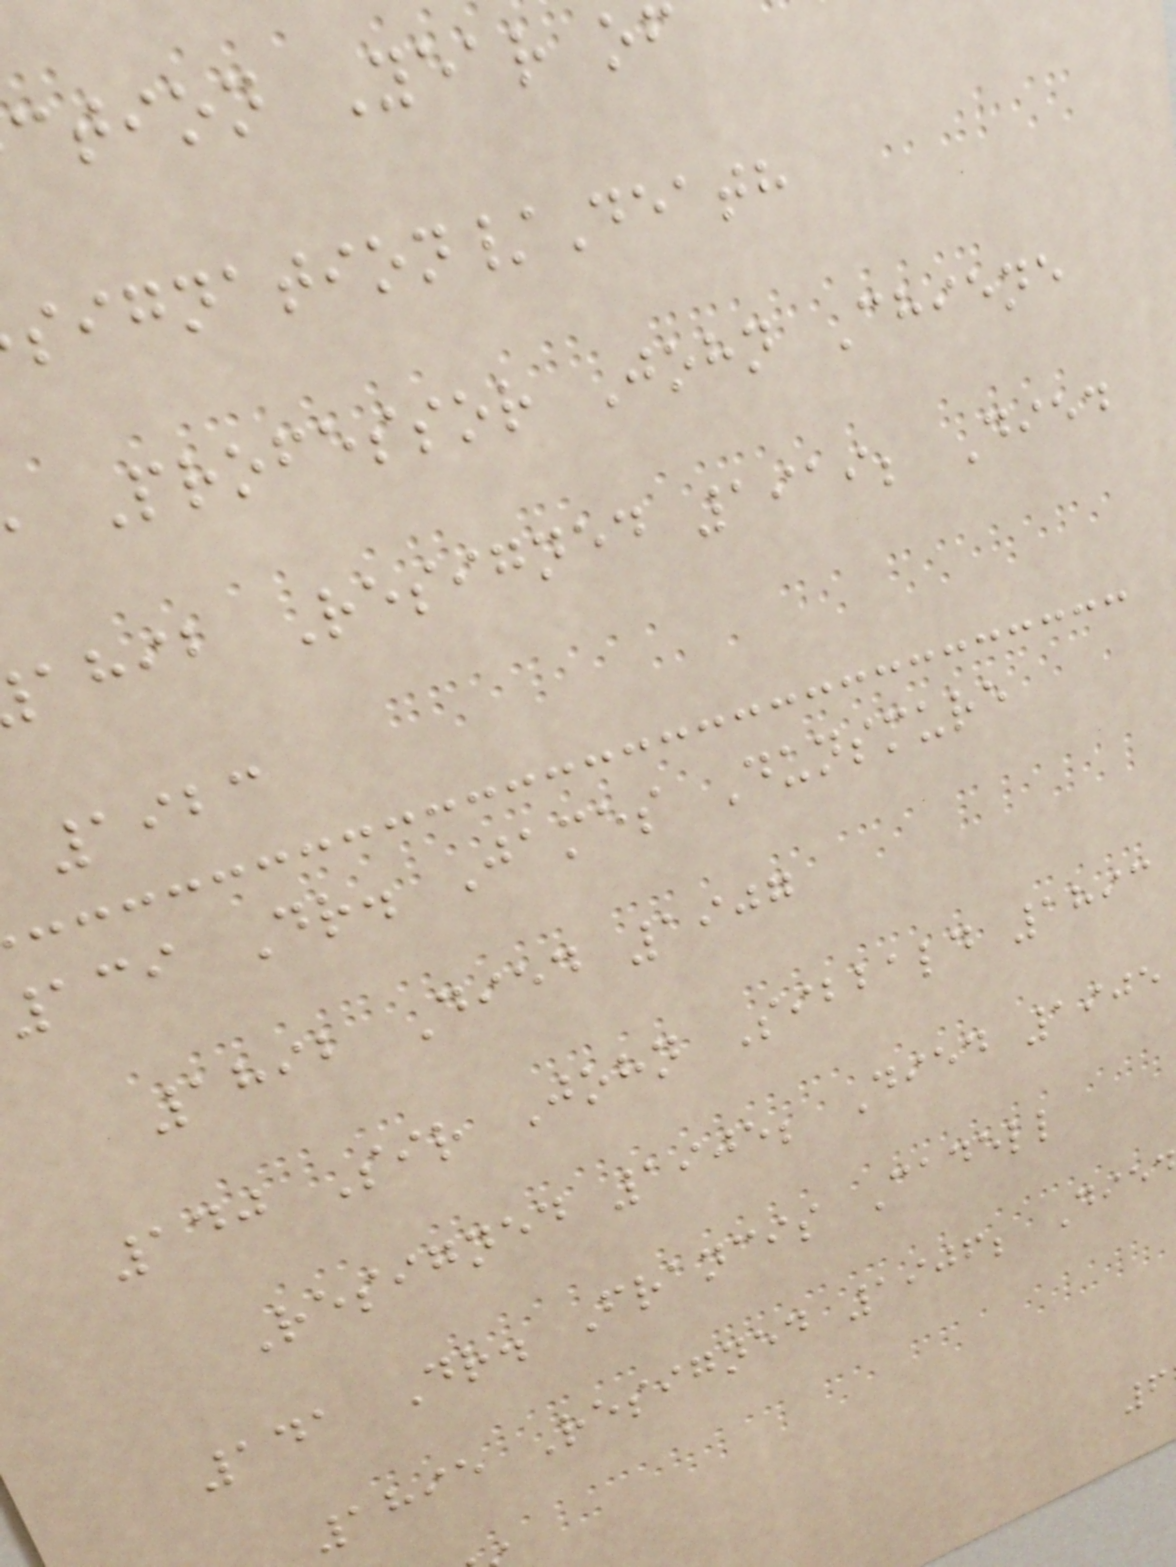ction Year of
signation/Death
Professor John Chiene
ahib Resigned 1919; Died
1923
139 Dr. James Dunsmure
1892 Died 1907
140 Sir John Sibbald 1893
Resigned 1905; Died 1905
141 Dr. Francis Cadell
1895 Resigned 1906; Die
